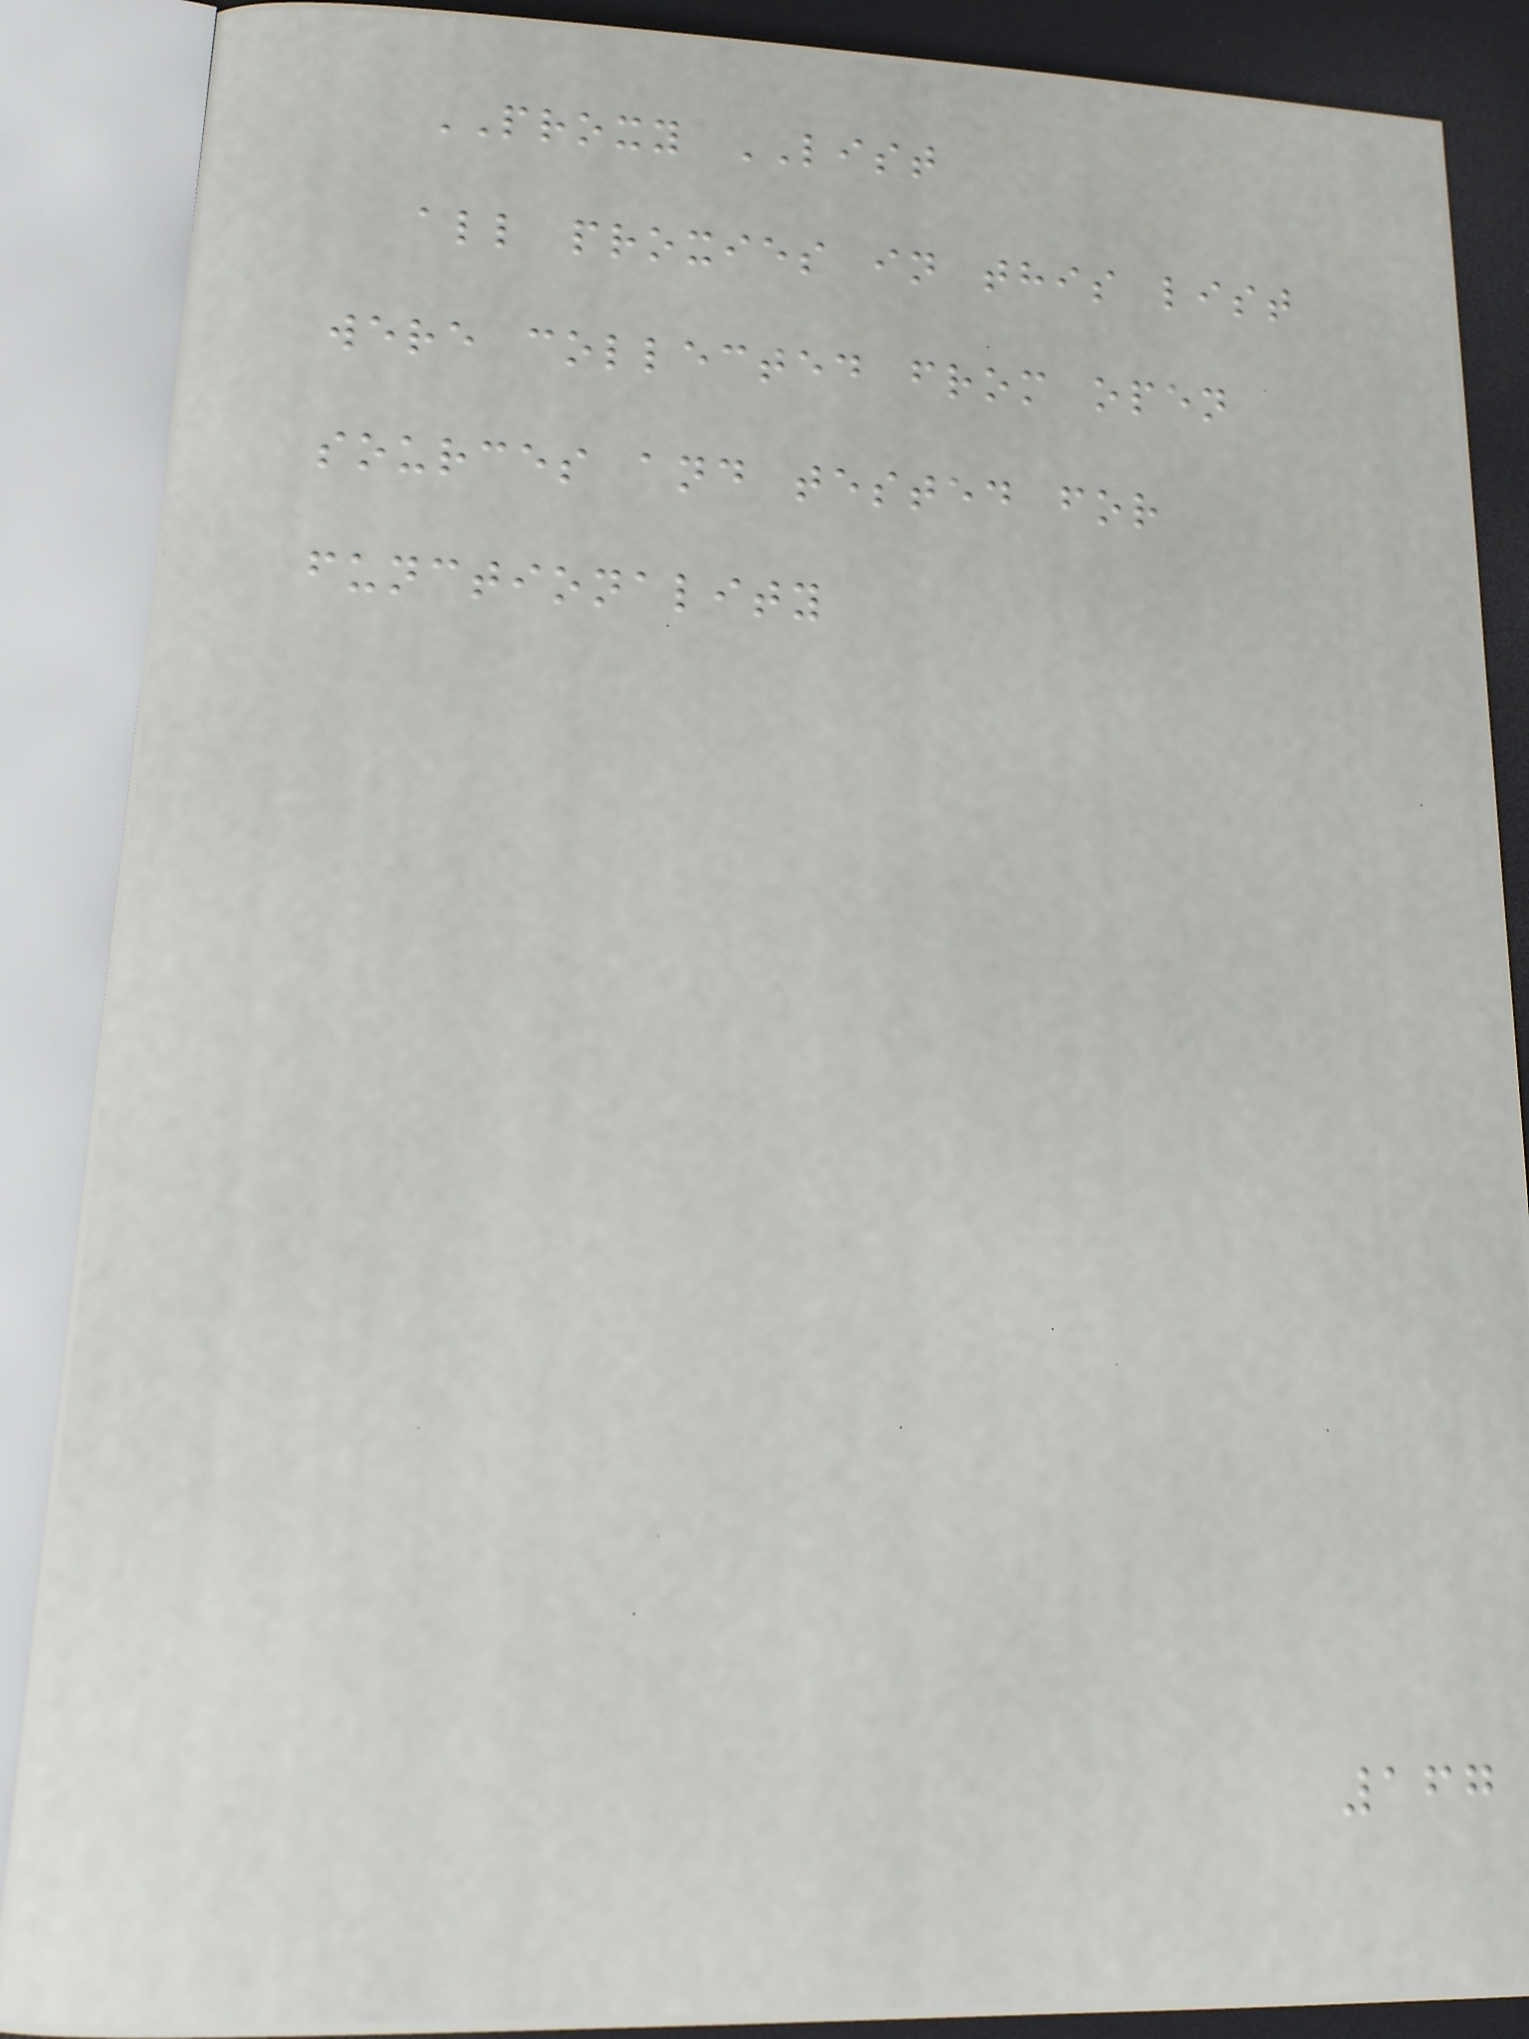PROXY LIST
all proxies in this list
were collected from open
sources and tested for
functionality
167
